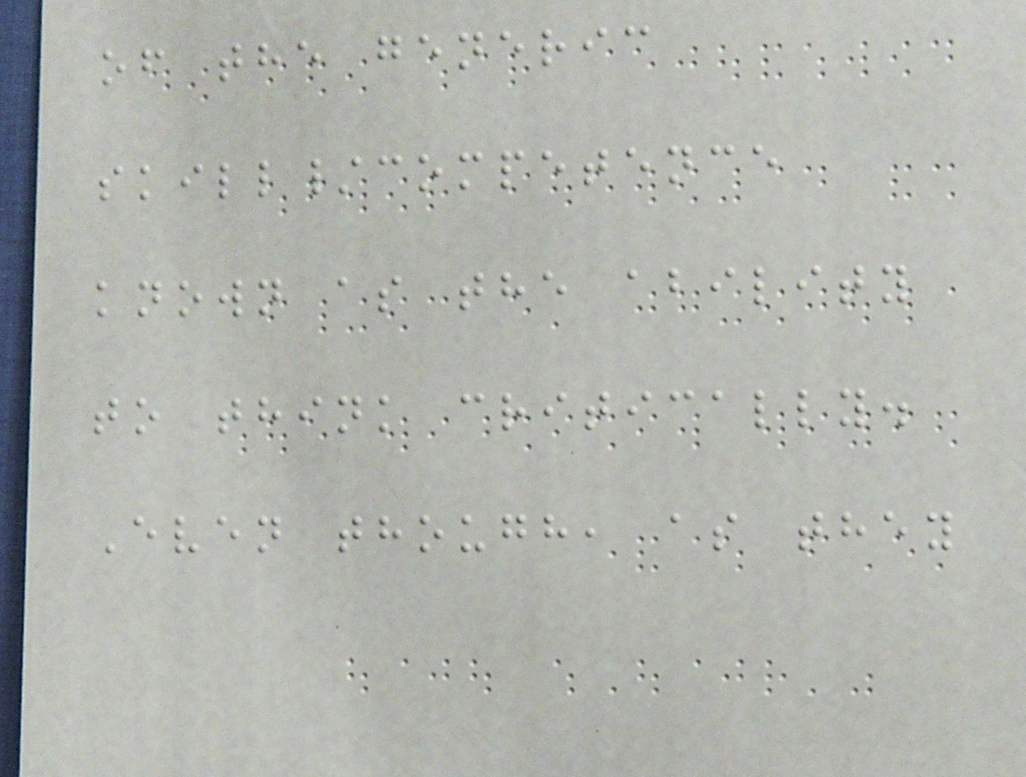of the generic
skill/competence
known as the ability
to think critically.
Even though, as they
